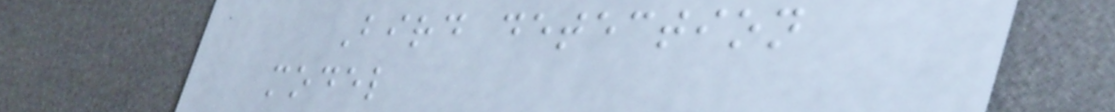Bird detection
model
